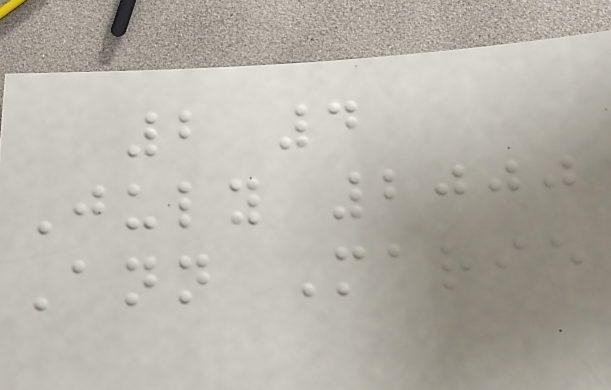2 4
July 2000
Ann Marie
